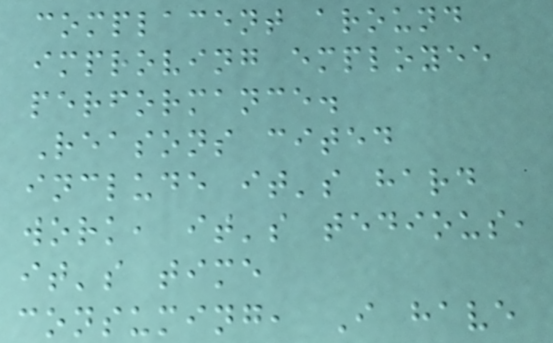complacent around
improving employee
performance.
Reasons cited
include it's hard
work, it's tedious,
it's time
consuming, I have
